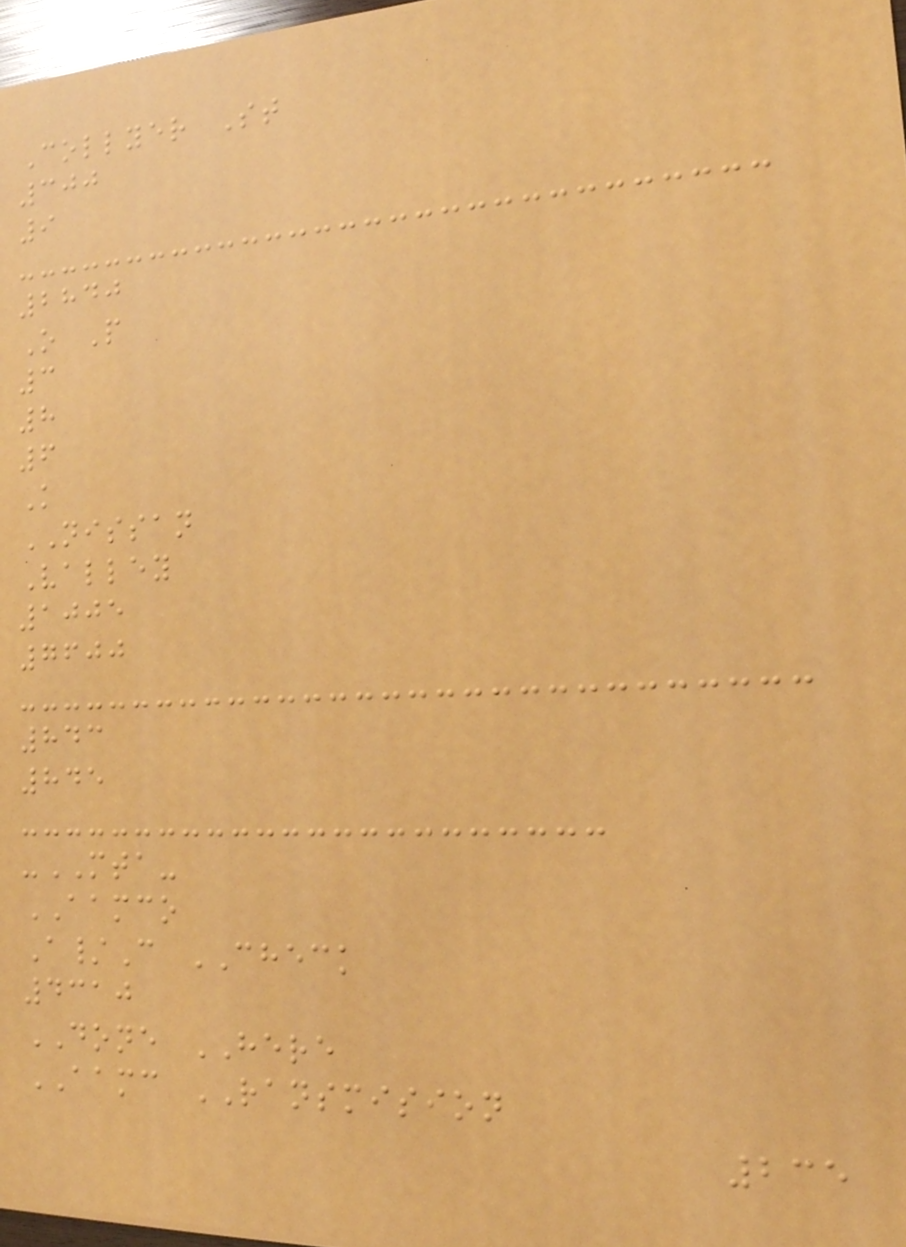Collyer St
300
9
2840
O P
3
8
6
K
NISSAN
Valley
1005
7600
843
845
-MTA-
AAMCO
A/C CHECK
4310
DONE HERE
AAMC RANSMISION
235
